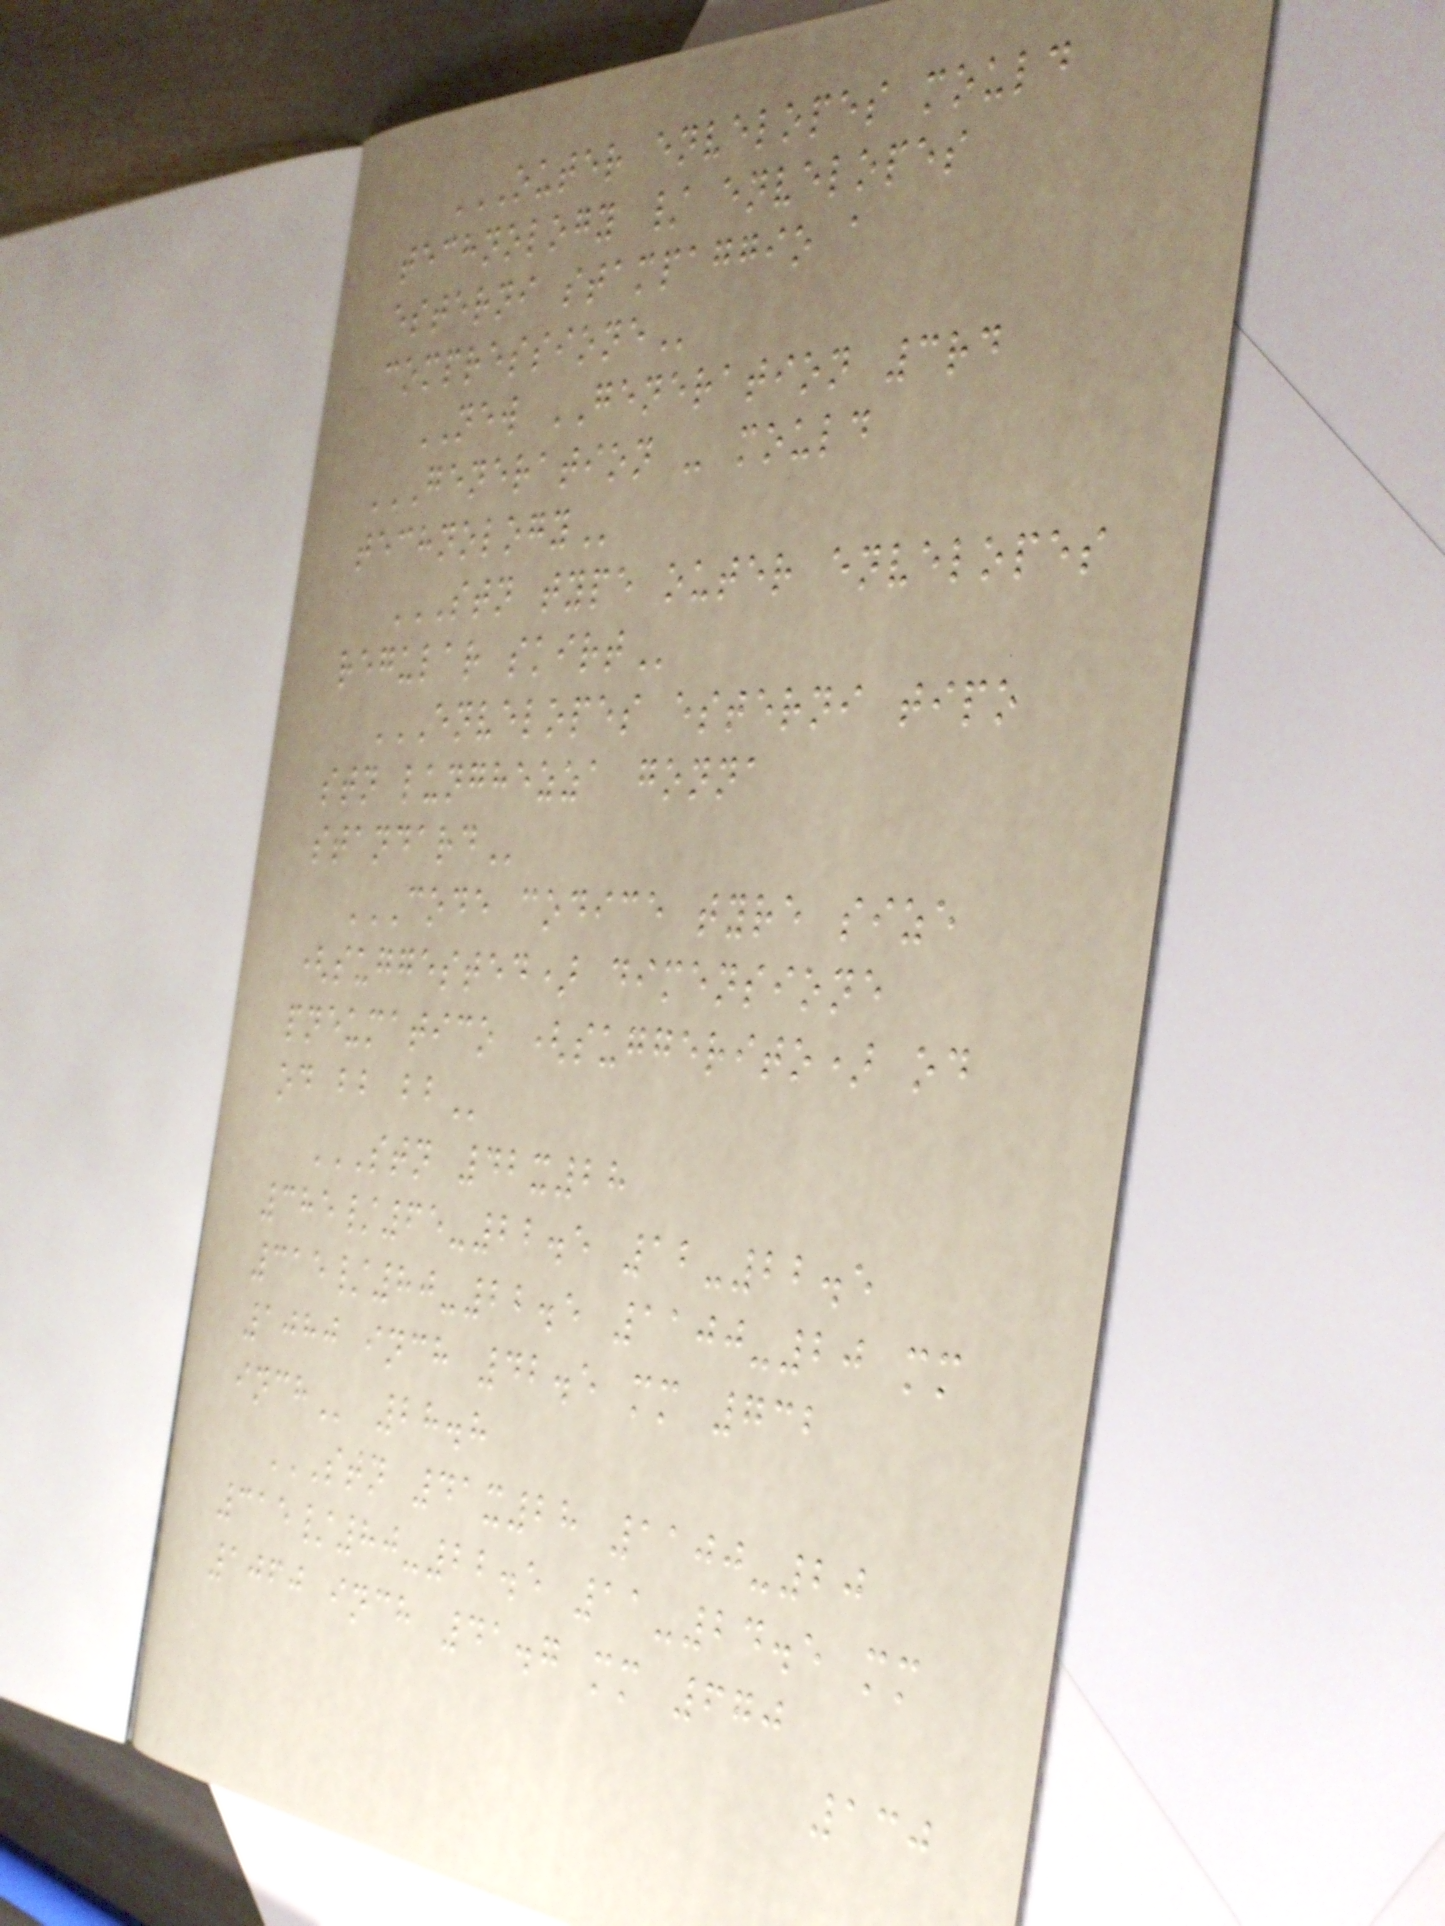OUTER ENVELOPES MOULD
TECHNOLOGY / ENVELOPES
ESTERNI STAMPAGGIO A
COMPRESSIONE
NEW GENERATION 3rd
GENERATION - MOULD
TECHNOLOGY
STN TYPE OUTER ENVELOPES
REGULAR SKIRT
ENVELOPES ESTERNI TIPO
STN LUNGHEZZA GONNA
STANDARD
CODE CODICE TYRE SIZE
(SUGGESTED) DIMENSIONE
PNEUMATICO (SUGGERITO) OD
OD BB BB
STN 42X28
385/65-22.5 12-22.5
315/80-22.5 1100-20 MM
1080 INCH 42.5 MM 732
INCH 28.8
STN 41X28 1100-20
315/80-22.5 11-24.5 MM
1060 INCH 41.7 MM 670
130
